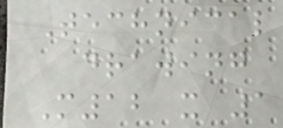Technical
drawing
M12 x 1
